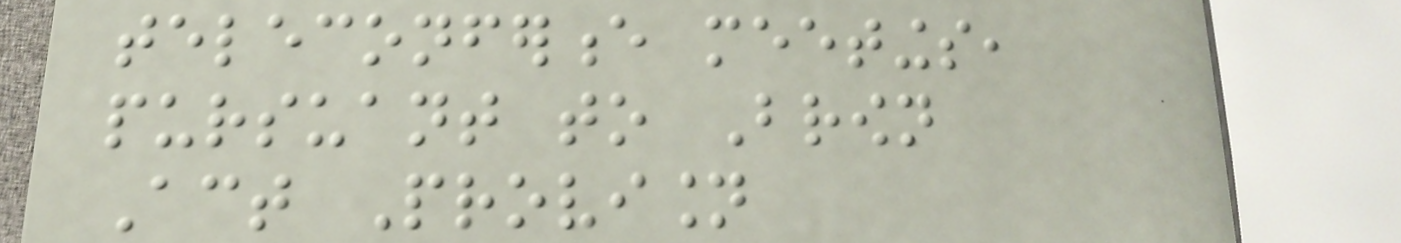teleconference meetings,
pursuant to Brown
Act Provision
